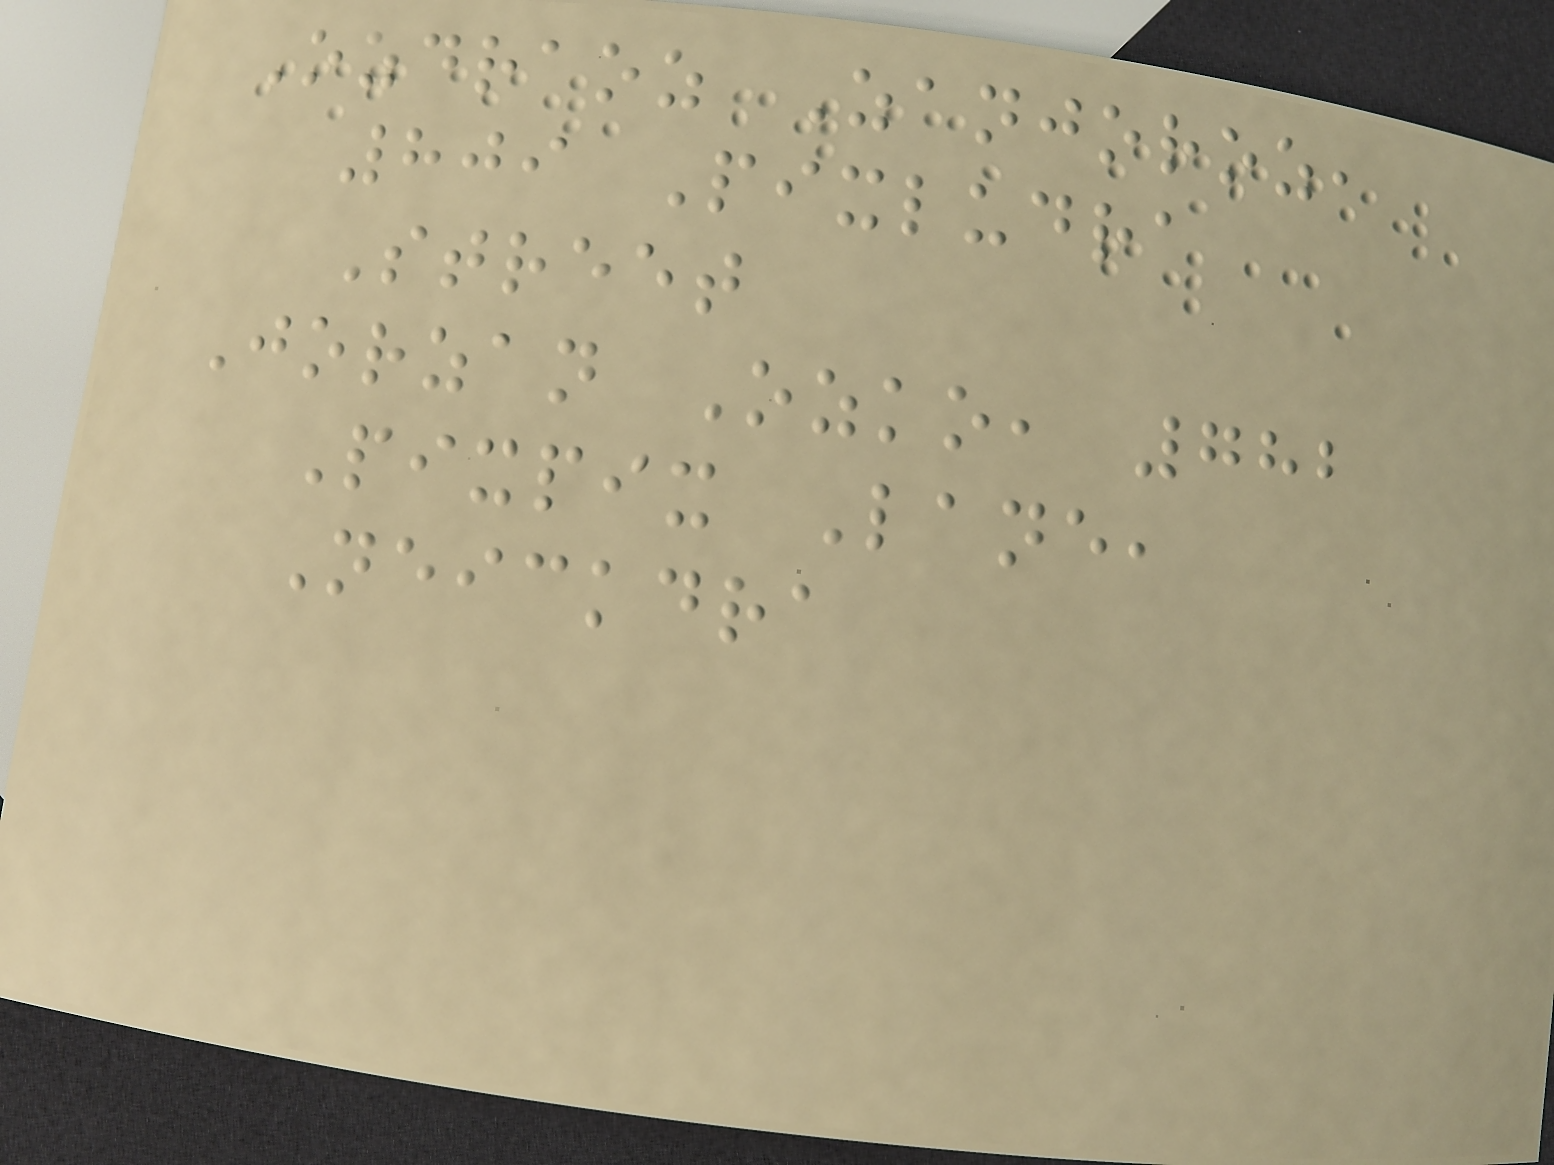Ozdraoz Zanjoroz,
809 Pixludra
Street
Jorzan Ozko, 782
Pixpix Lane,
Neickdra
